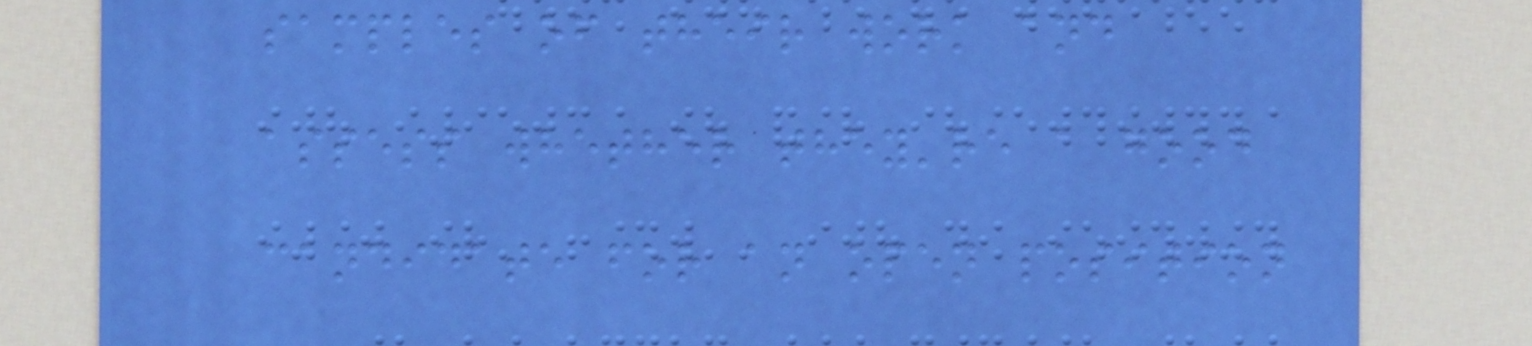samples of their work and
assess whether they're a good
candidate for an open position
